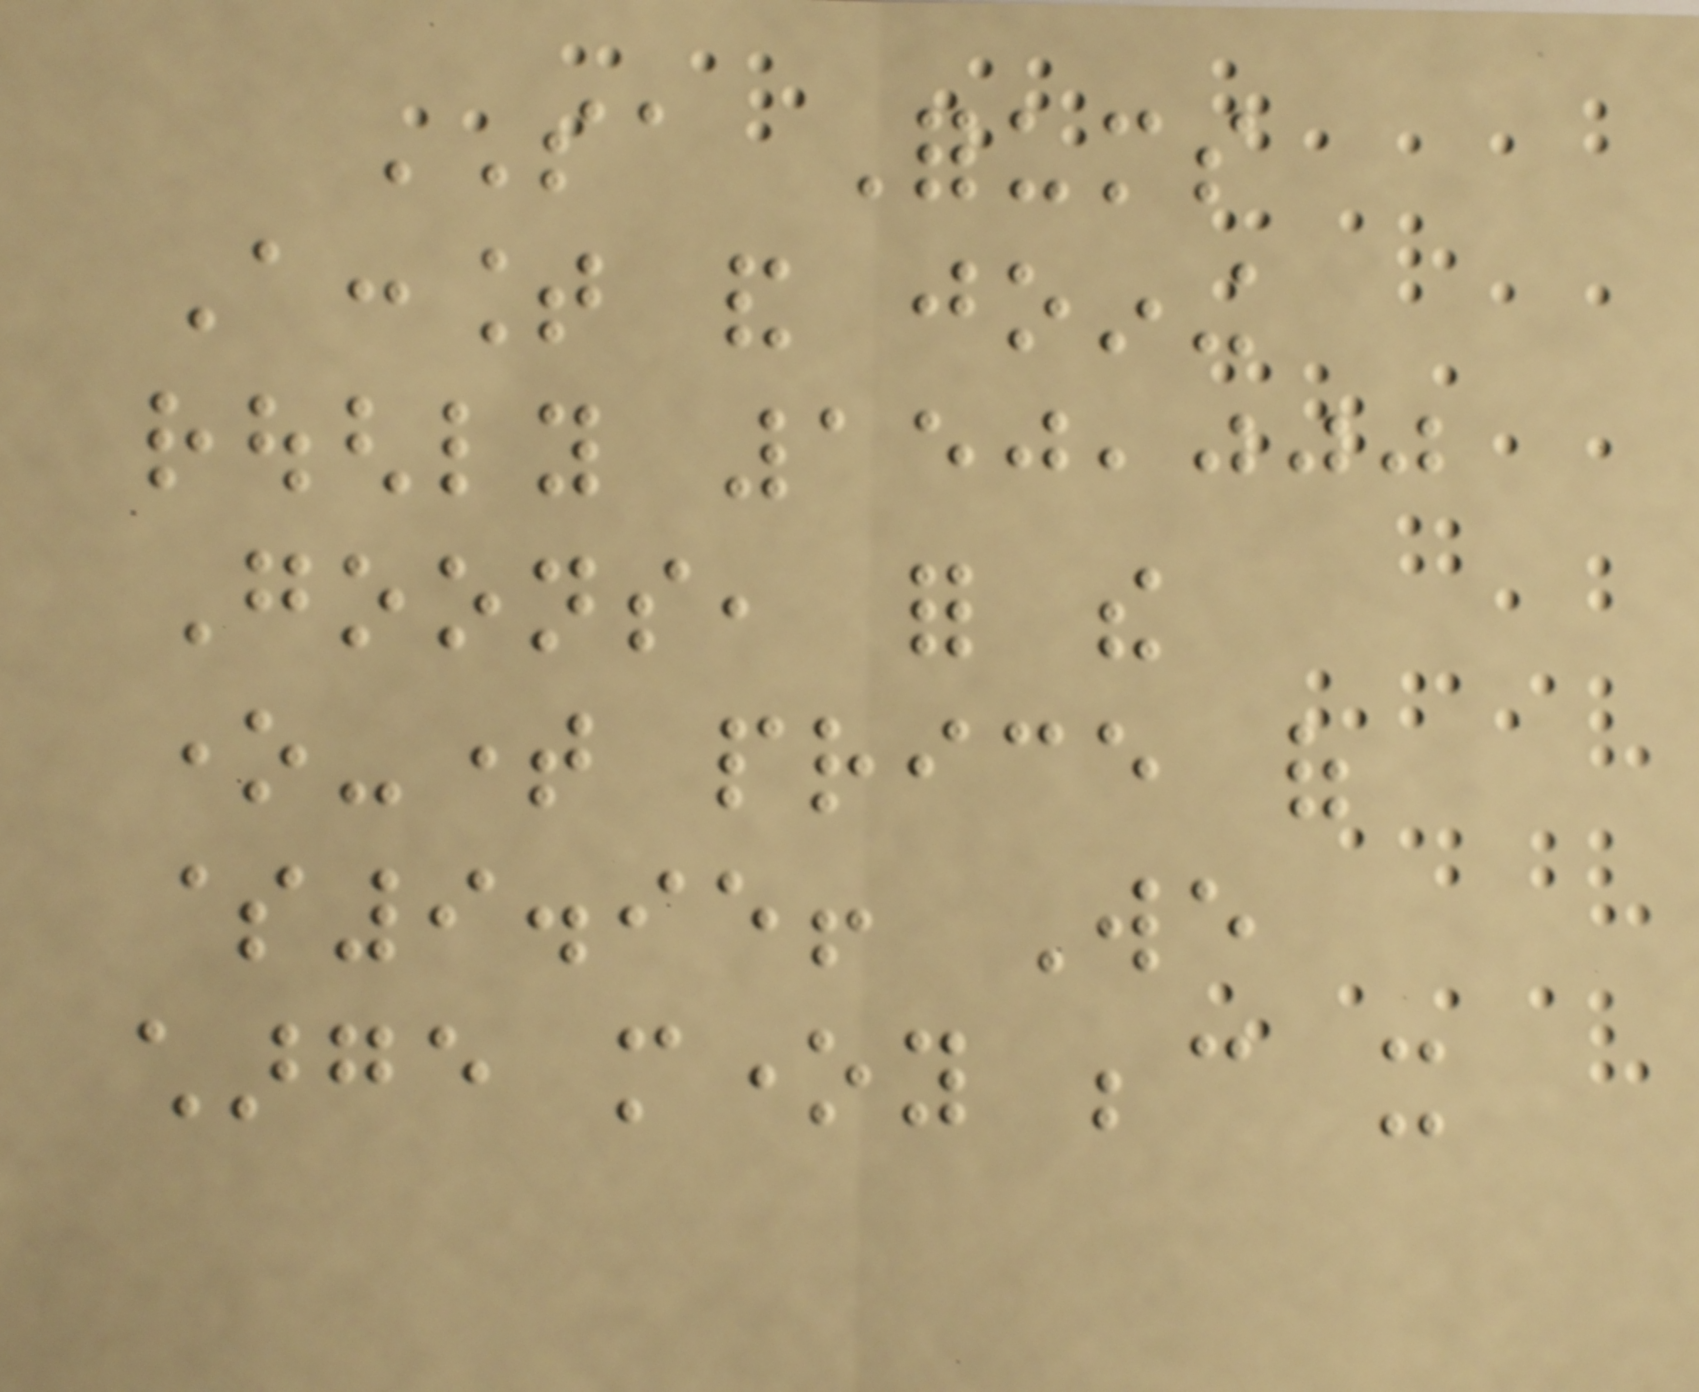SA Forums
Account and joining
roughly 150,000
Goons, for the
one-time price of
$9.95! We
charge money because it
